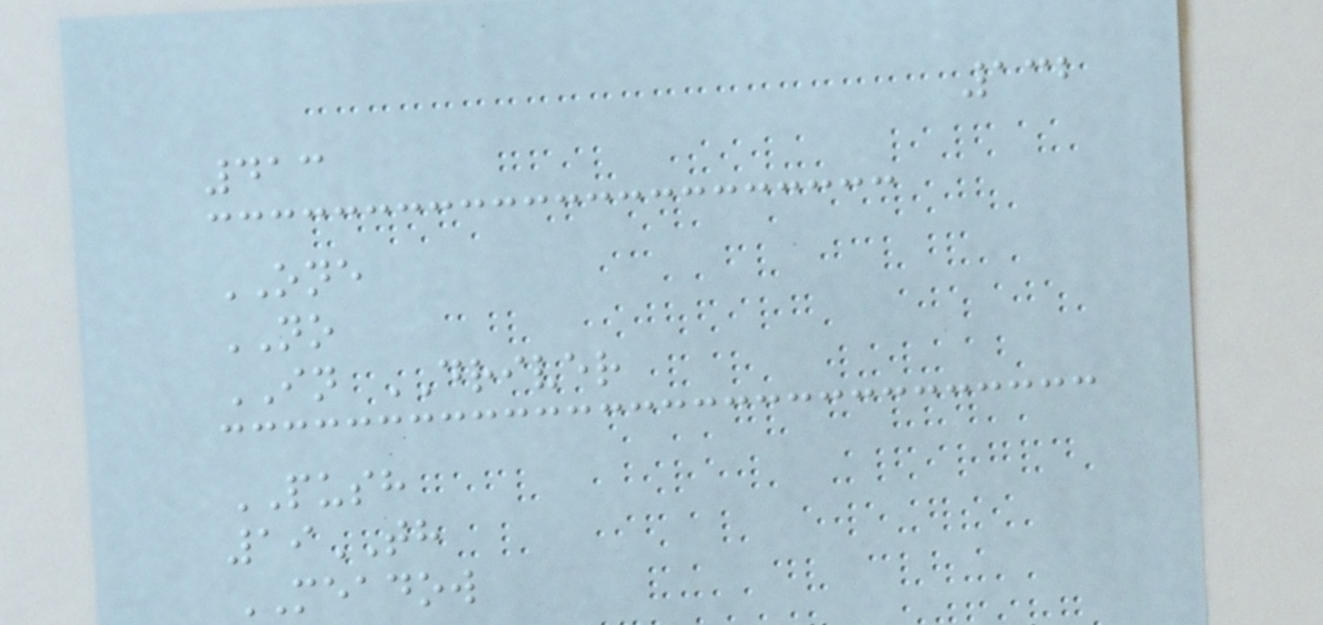132
413
ONE
NO
IN DRIVER
PUSH
19TH
MEADOW
